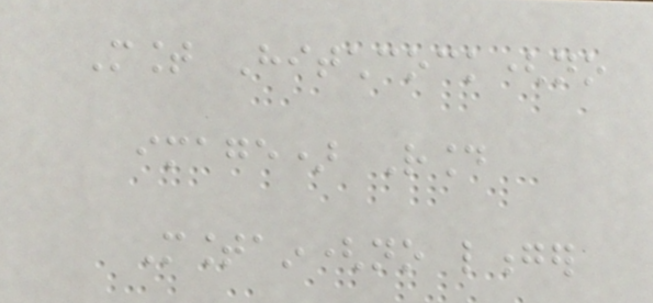Mount Hitchcock(no
image) Round
Mountain(no longer
